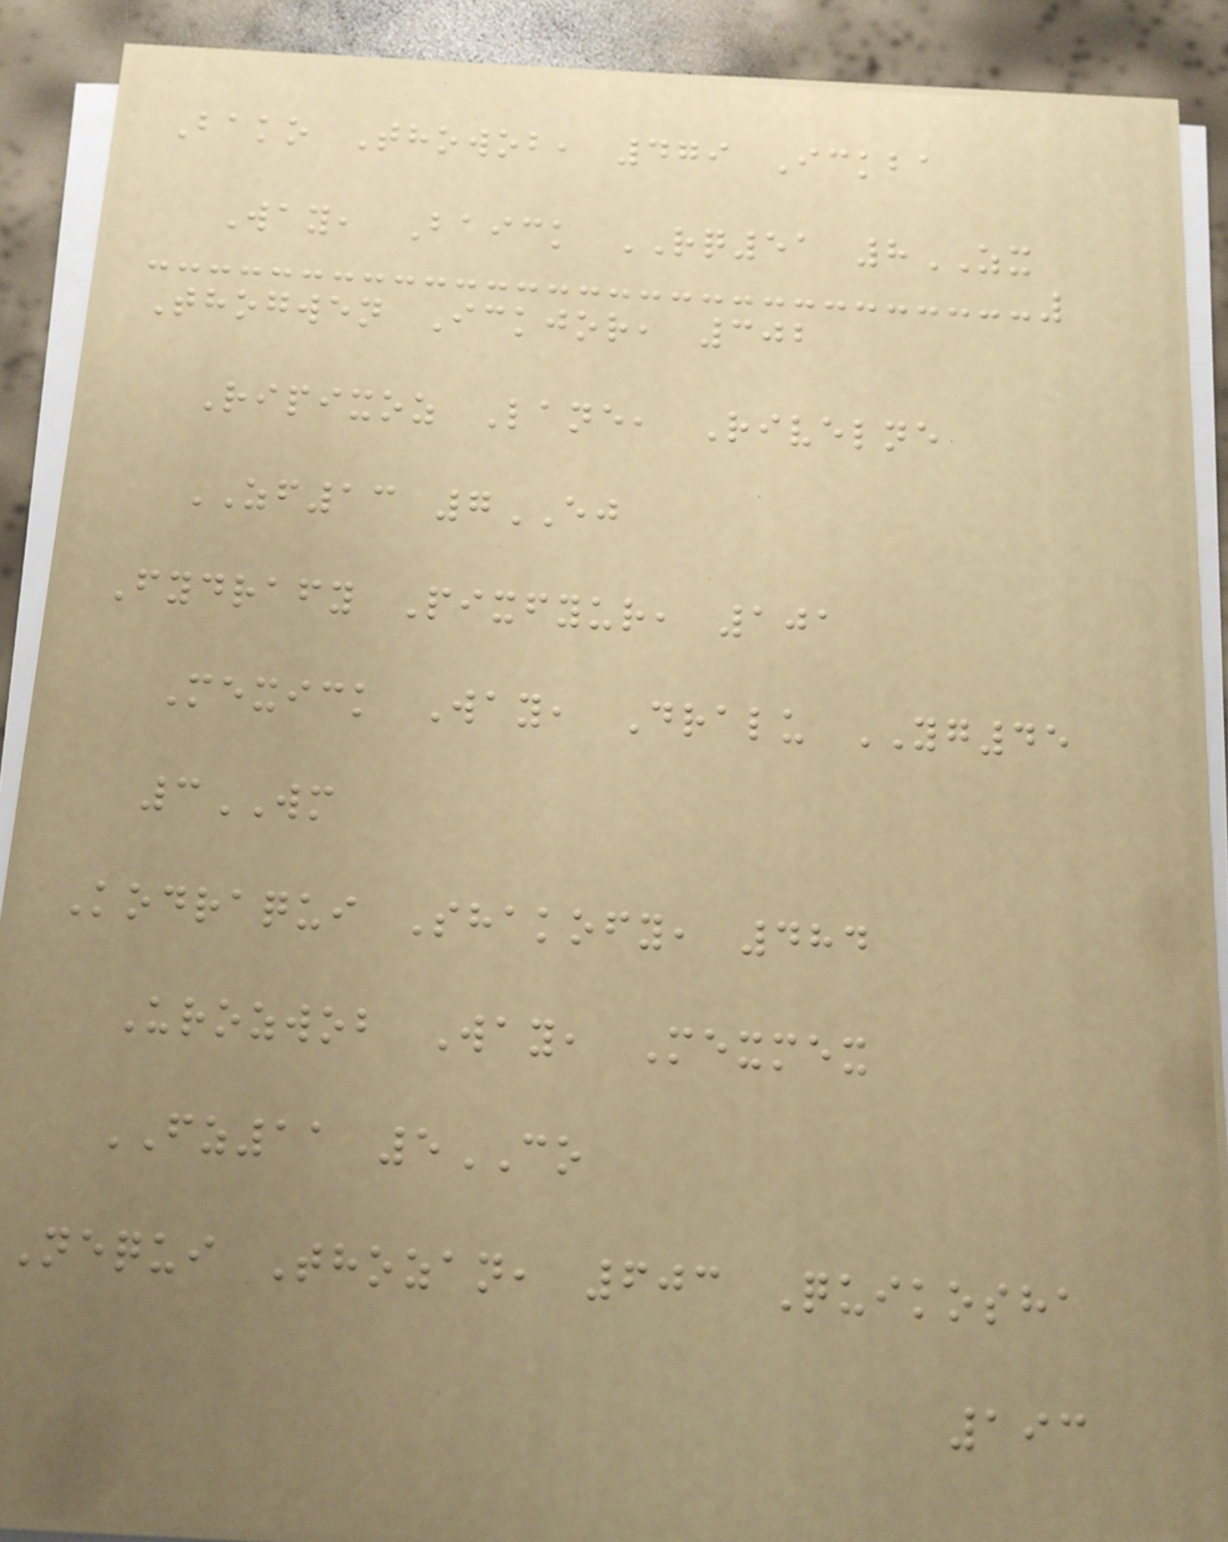Bako Thowob, 479 Ickba
Way, Baick RQ51 8ZX
Thogwen Ickjor, 302
Ripixoz Lane, Rivelne
ZF13 7EJ
Fydrafy Pixfyur, 101
Mexick Way, Dralu YG45
3WM
Kodraqui Shakofy, 484
Urozwob Way, Mexmex
FZ11 5CO
Nequi Thozan, 603 Quikosha
193
